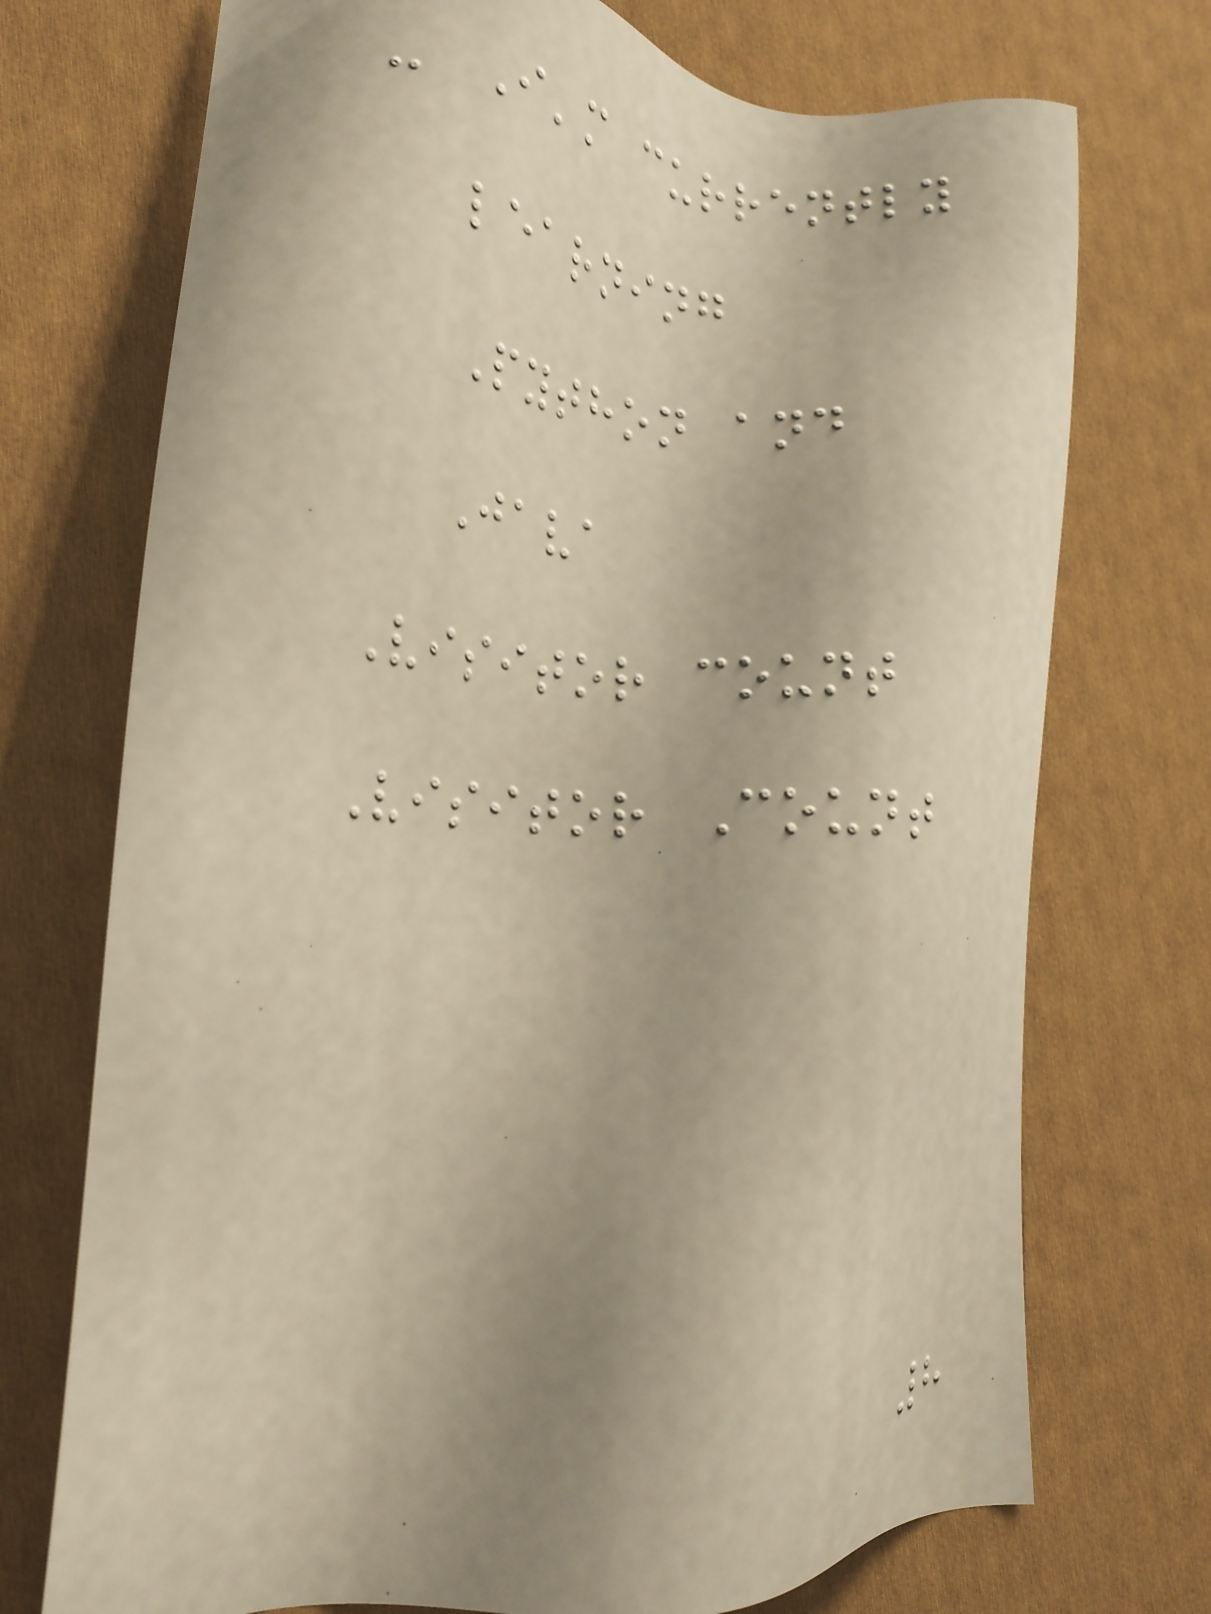- I'm currently
learning
Python and
Java
Visitor count
Visitor Count
8
